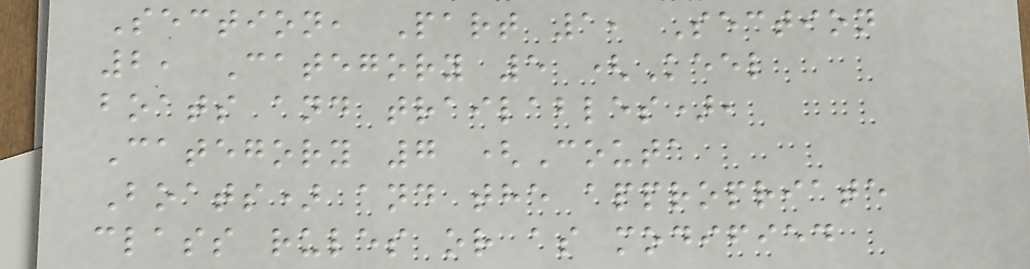Section, Part 1, Section
2, Category 5 (Keel
boats and trailables),
Category 7 (Couta
Boats) and the appropriate
class rules or as modified
